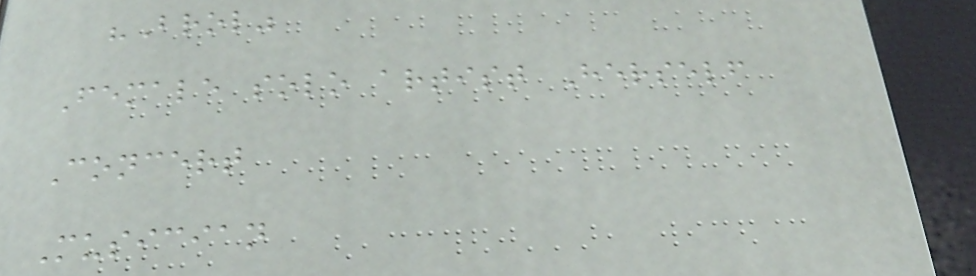"Brol"
Female solo artist Herself
Concert
Musician
